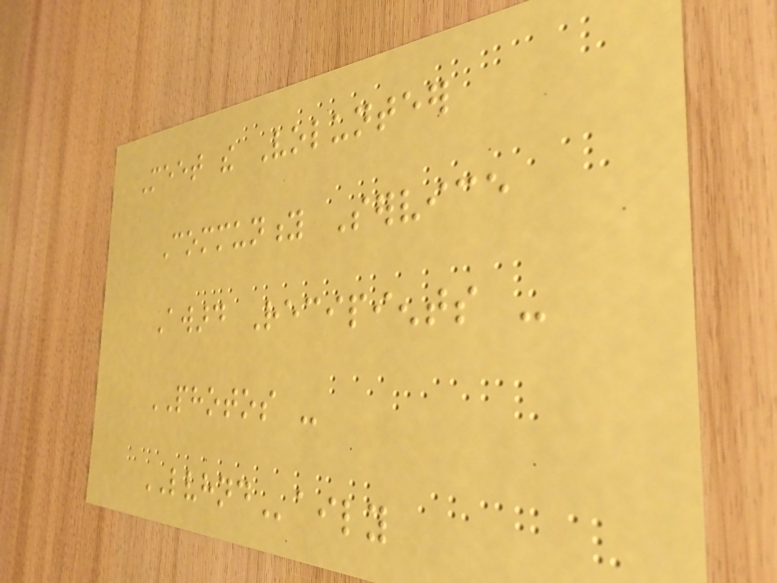Meet the Volunteer
Community Service
Award Recipients -
PHOTOS -
LVHNDaily
